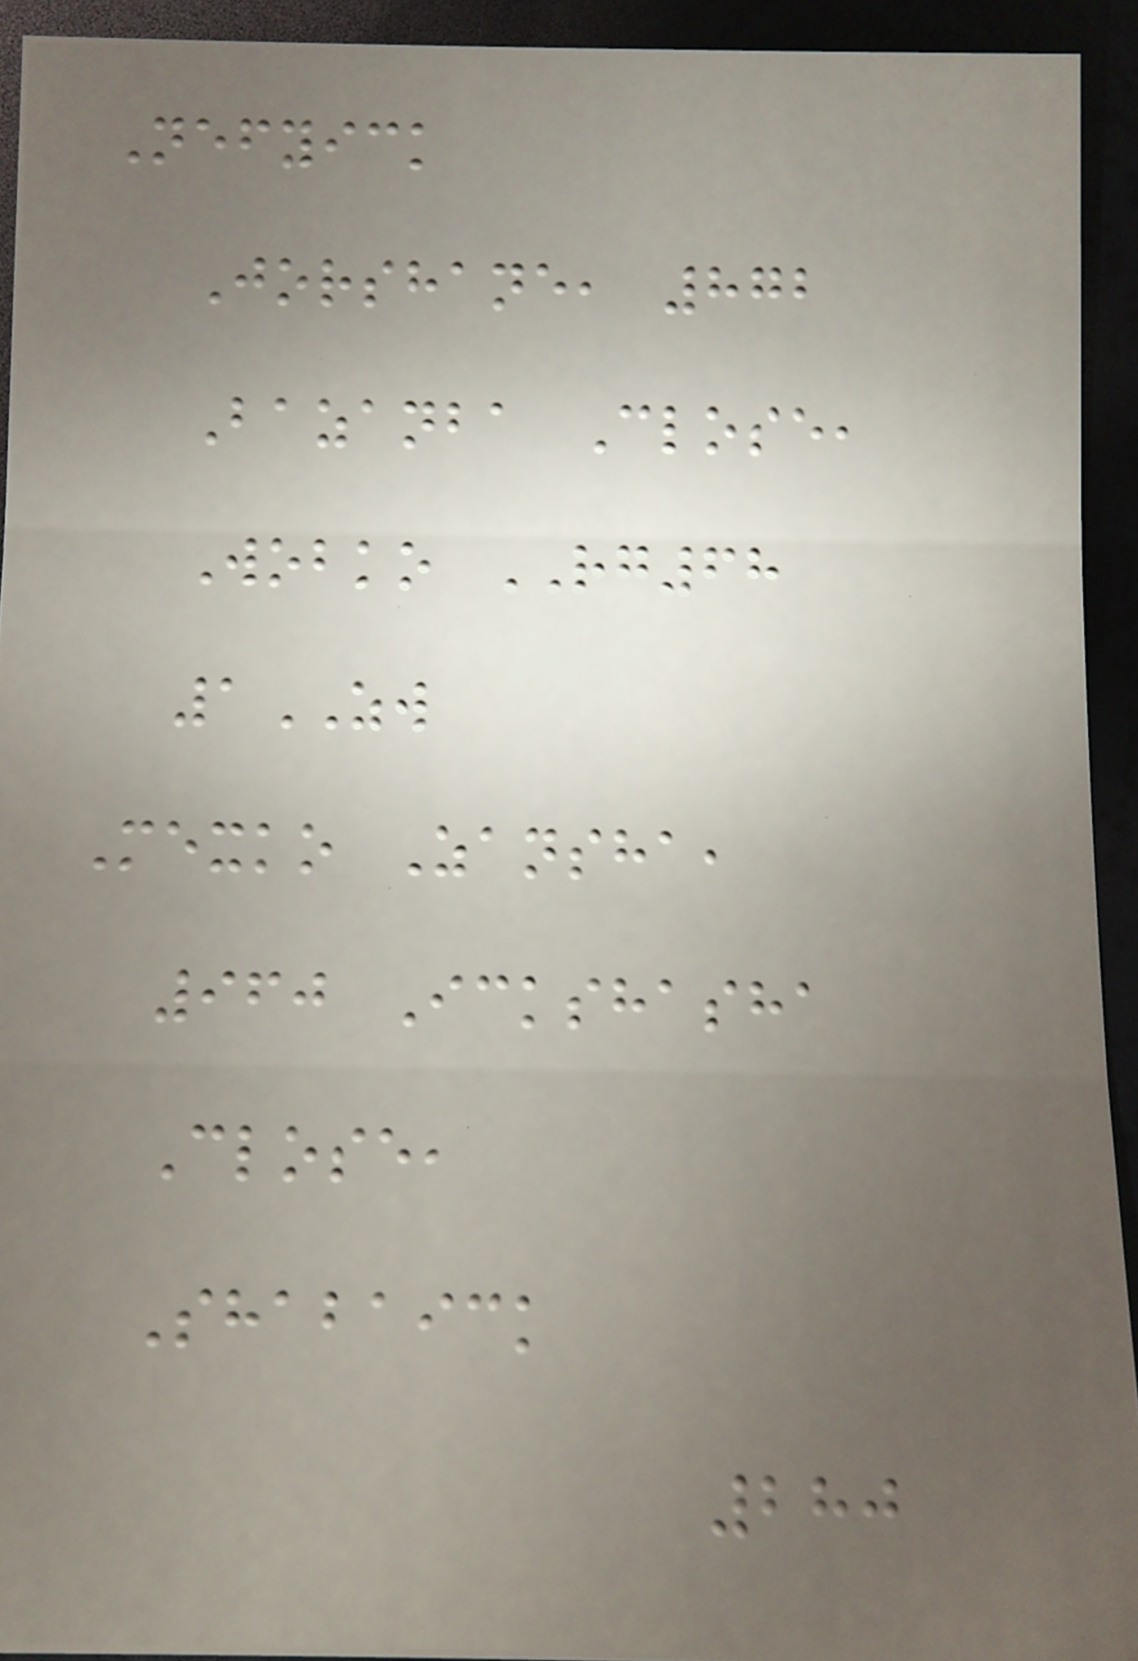Nefyick
Jorshane, 872
Bazanba Close,
Wobko RG68
1ZW
Mexko Zansha,
960 Ickshasha
Close,
Shabaick
280
